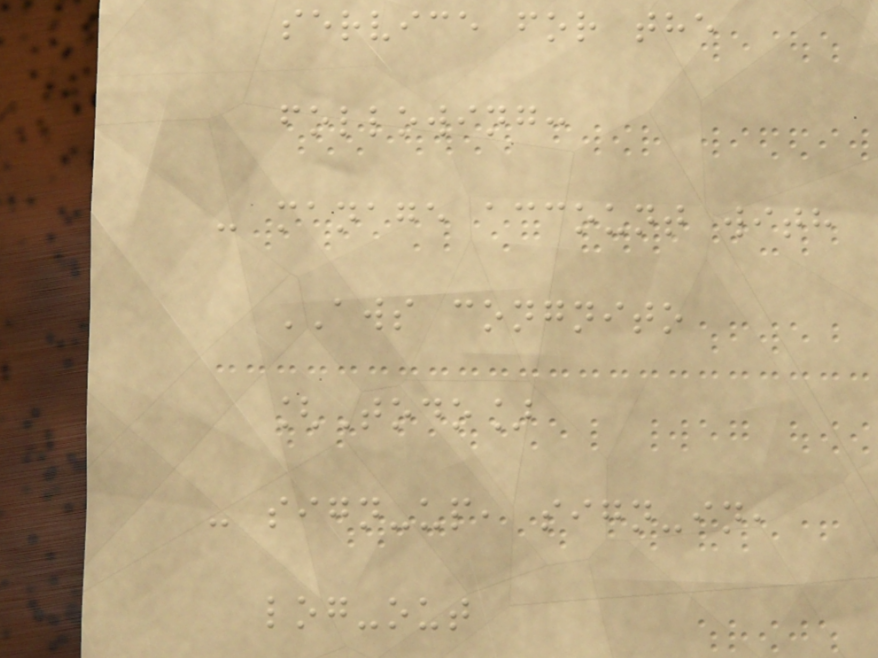service for the
following:
- manage account with
AWS congnito
[Todo]
- sign-up, sign-in,
log-out
